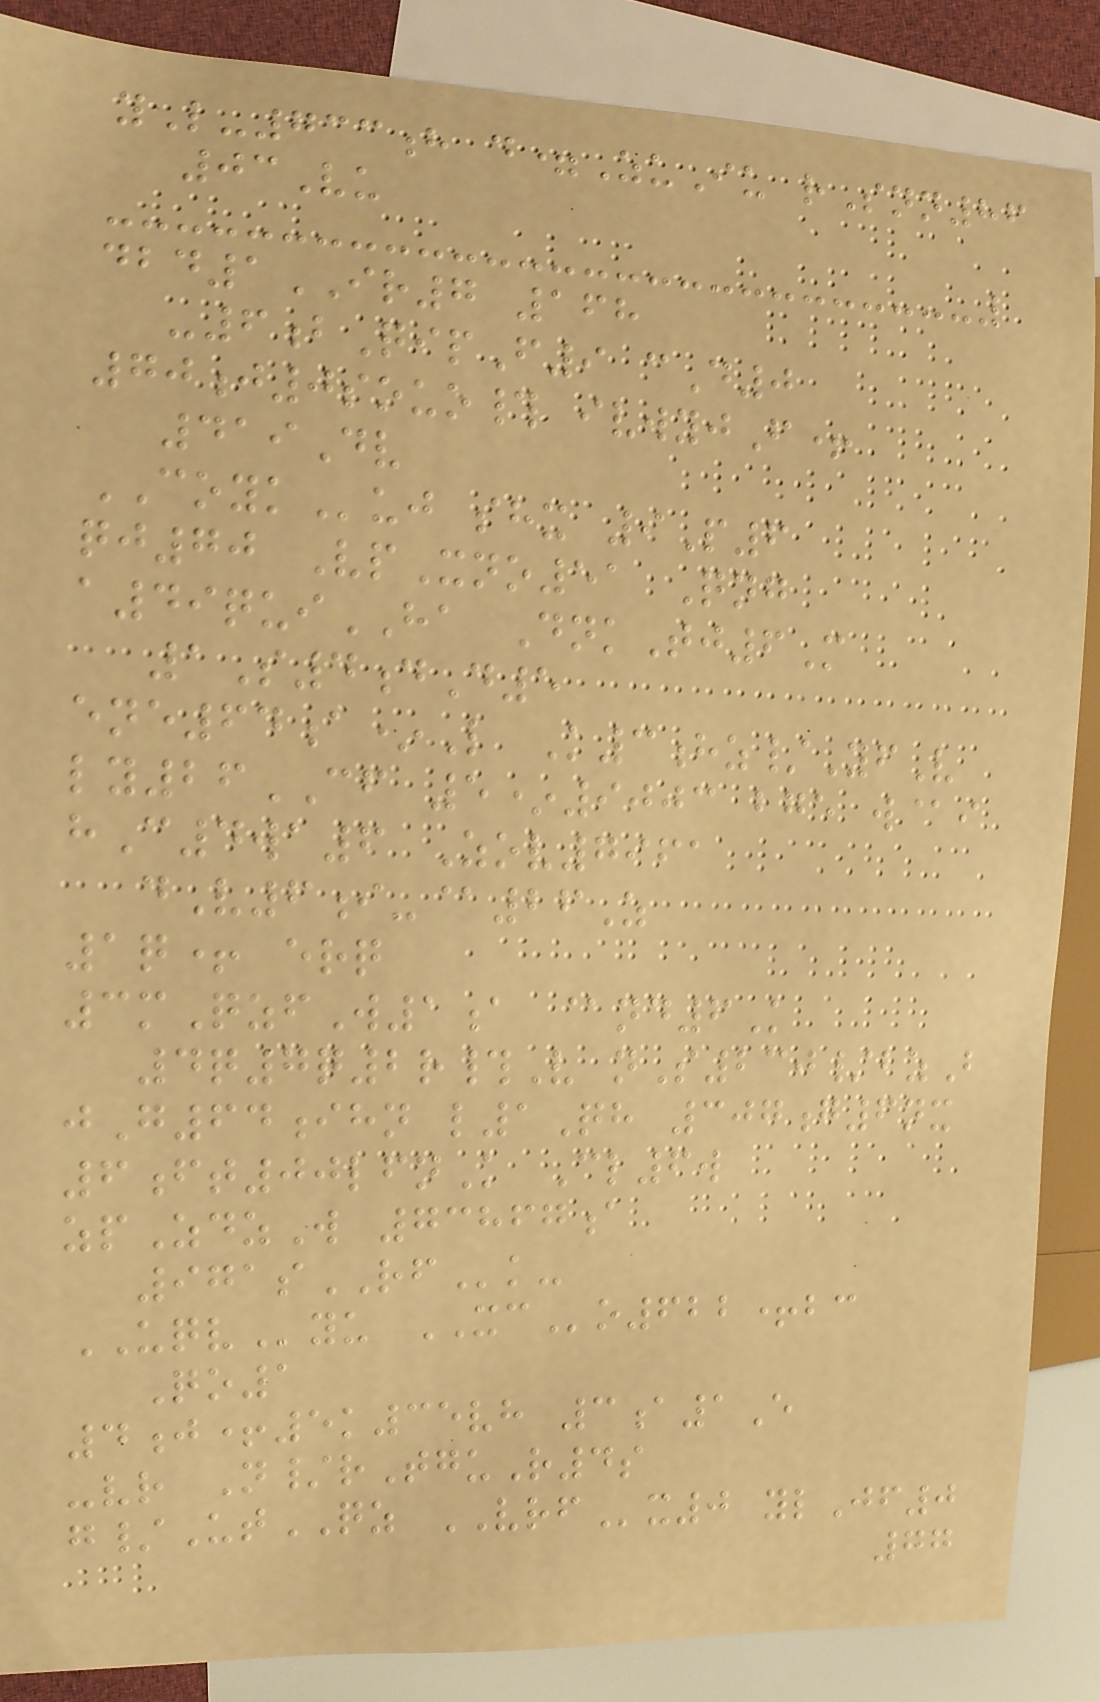yL-733h d=ZuIu rSnn86
03Vu
dbd1IR7 168
-6bQipF9 cD0
70j0souo# ivwyjF+
419Dv
COYKuj shx 9P6
qj70 VpXno51 Qng
a49quiHA DnkTj6M
1S4dD5
ene64a*L K3hz/YfV
ly26CF 5*9003 bge w@i
hC4wa6 Zov7961
dV6i-@26Z
1q+ erq
3mQzfW1a @nd6K
4q7q2r#V nS230/bzB
jG64ihn l1Qh 307g6nx
6ft00lfnK Cl6w
zpZdzW 73867a
971sRFk-
UQVyu XCo622+bc
Qo1
4j+5k35vh 3a1E
-vr N/rTguR4s
g/UtQZ VRFx0 ylJf0
77
